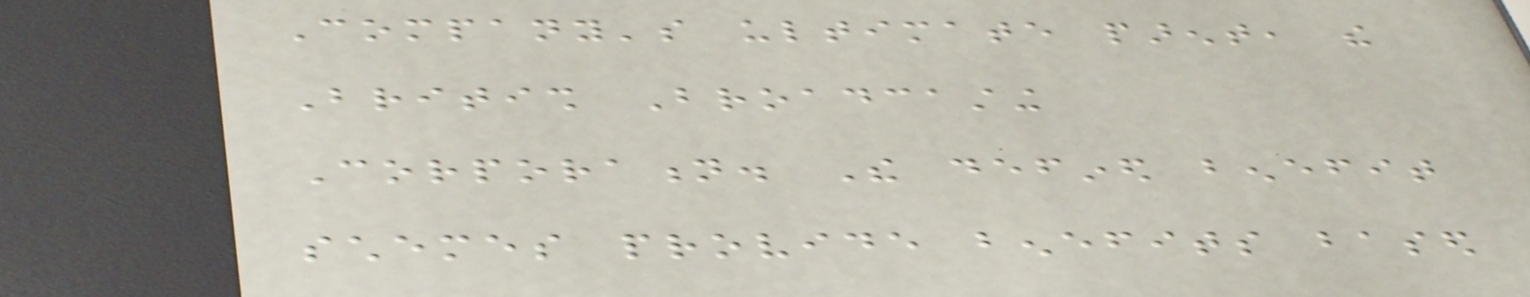Company's ultimate parent, the
British Broadcasting
Corporation. The defined benefit
schemes provide benefits based
